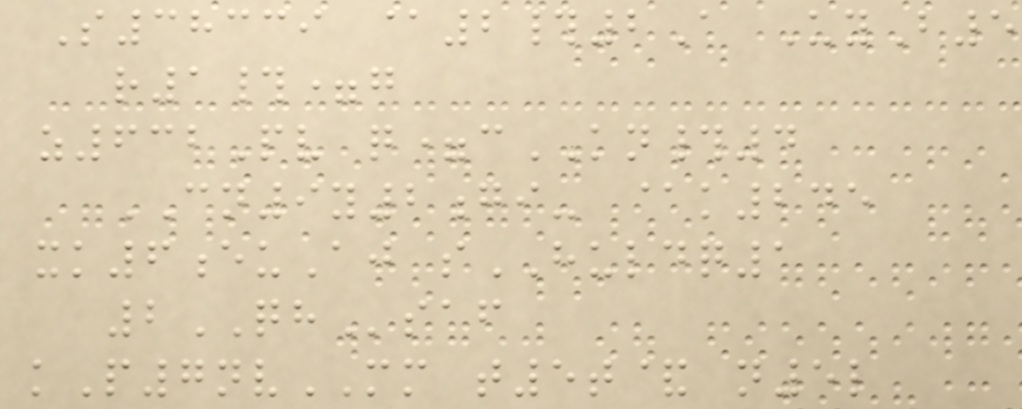S38339 @2#2A UyB5
r1#=g
z632Pv q=cKN#4
CN9y2gi- @k245
xk6euAj sHULDQ1
2QHsaf
kP7nvMM t5t& n5l
